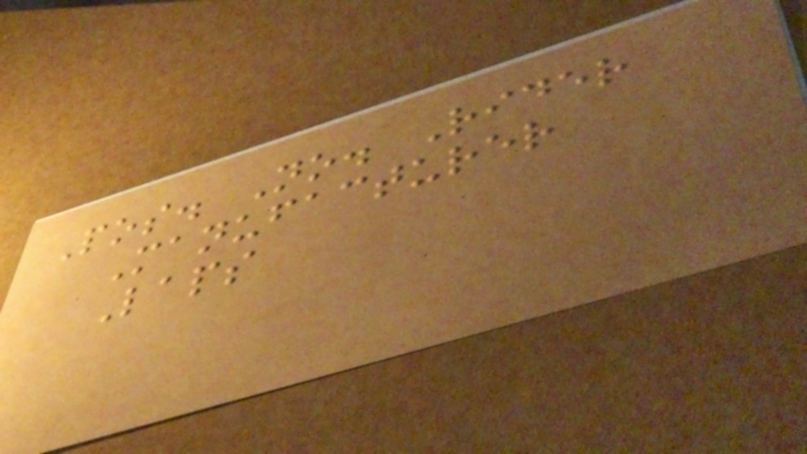Pos. No. Rider
Manufacturer
Laps
